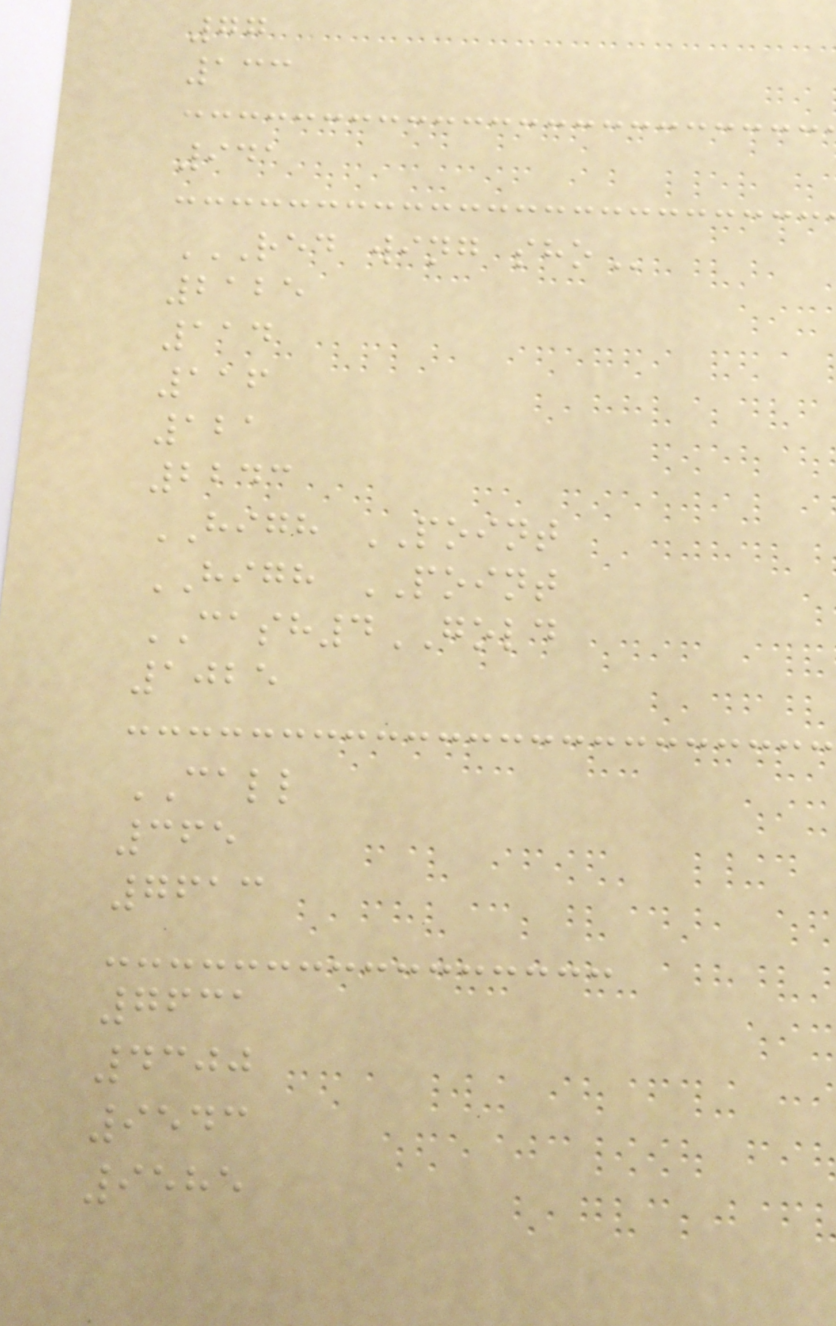77
133
941
RED WING SHO
2125
114
116
121
2243
HIGH POINT
HIGH POINT
CASH4GOLD
1025
CALL
365
7613
7631
4300
9543
9585
